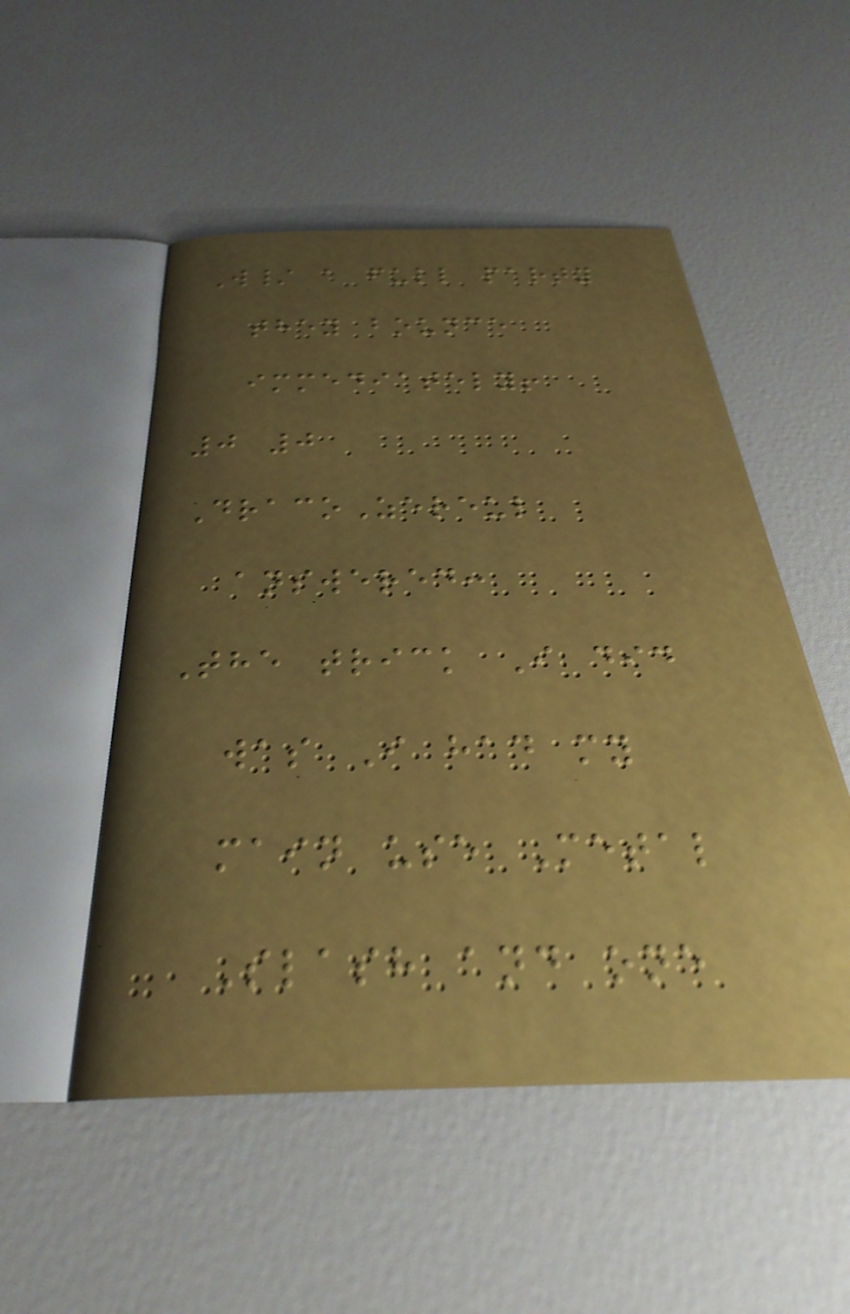W/ a full party
they bounce
immediately!
0 0
DracoZereul
answered:
The trick I did
was I had my
main use Metal
Slash and one
